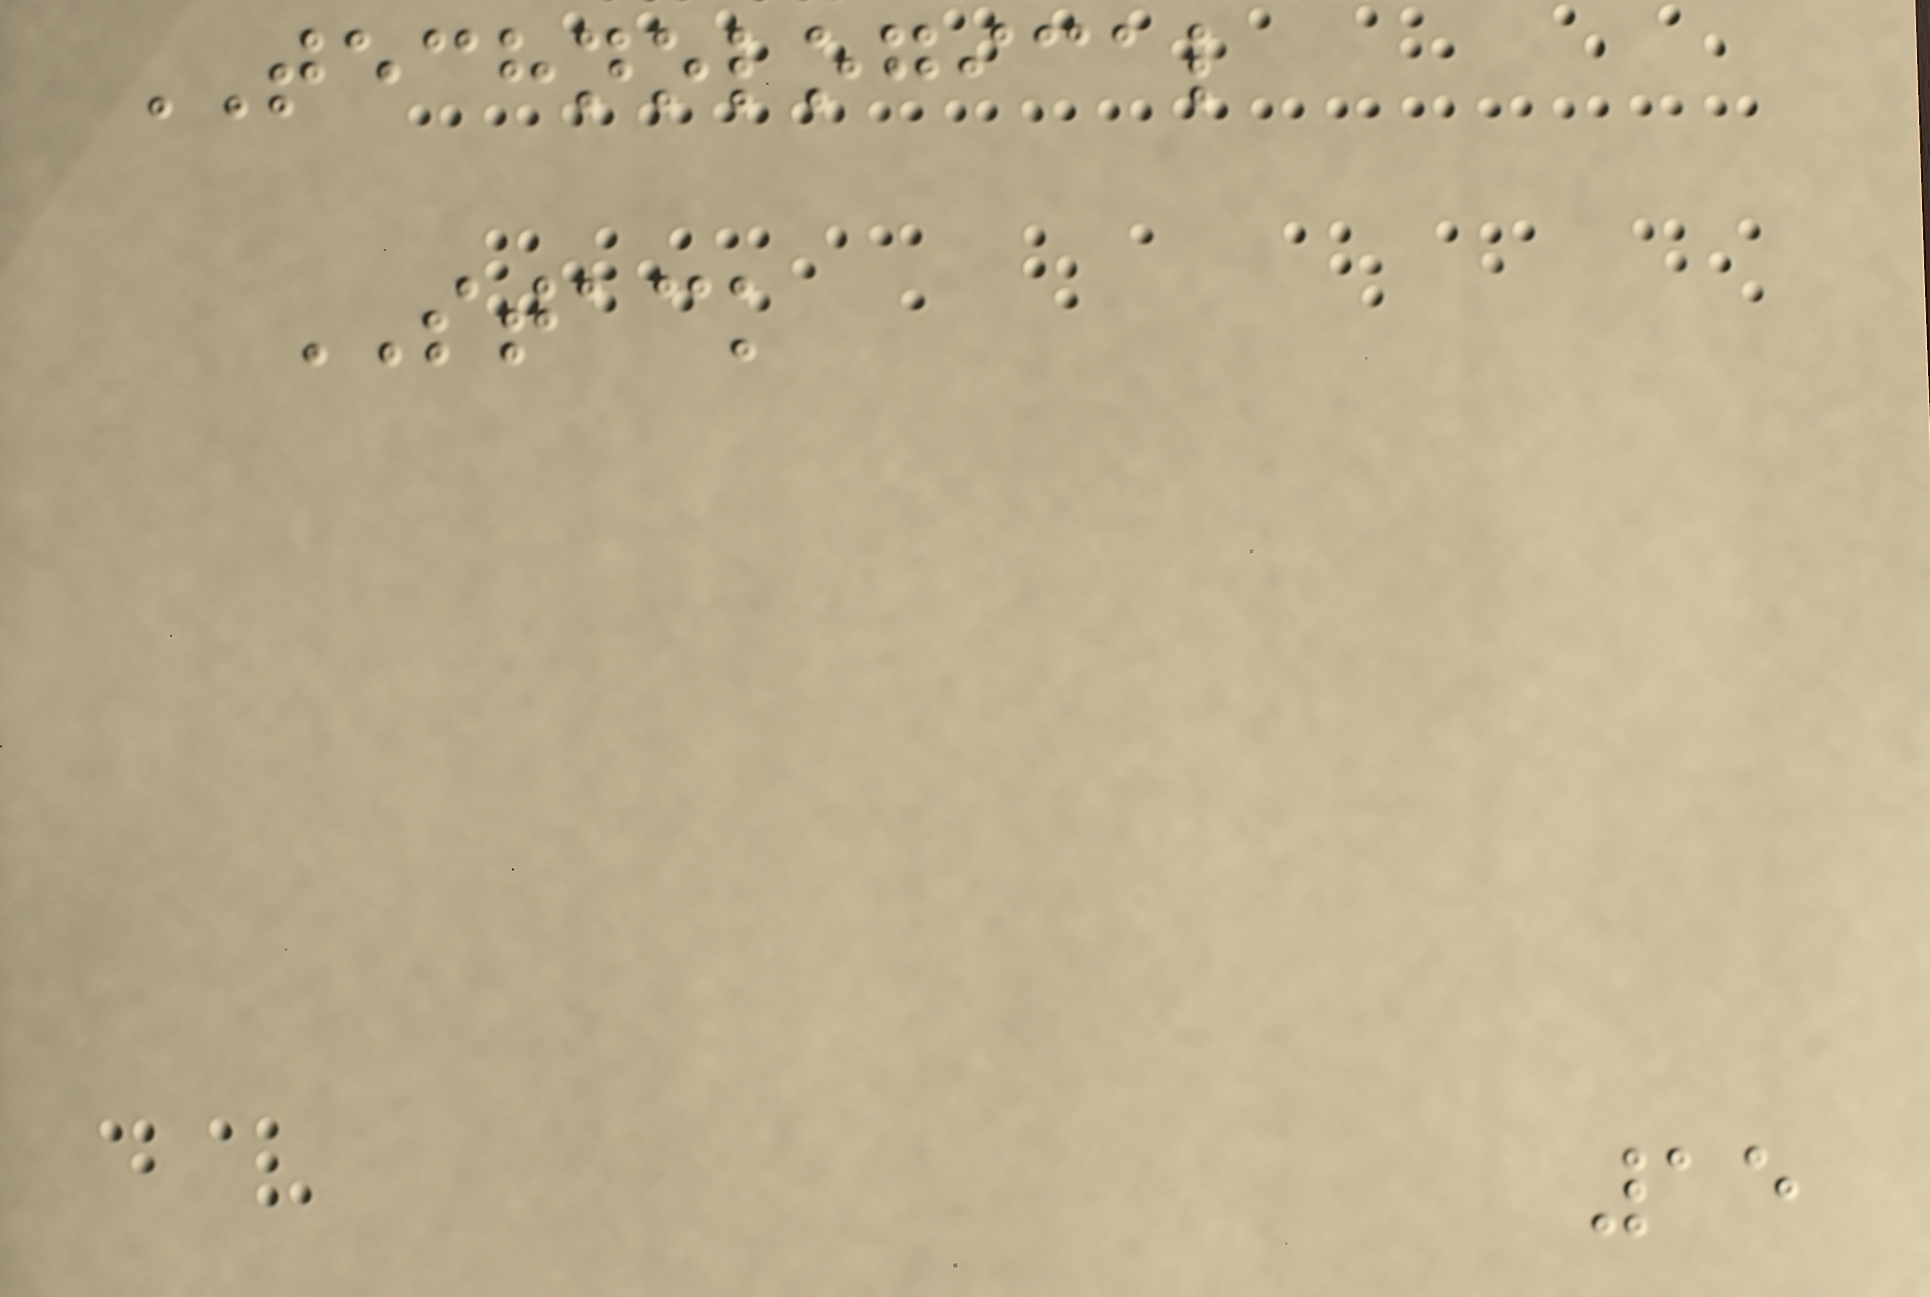TECHNOLOGICAL
STACK
15
